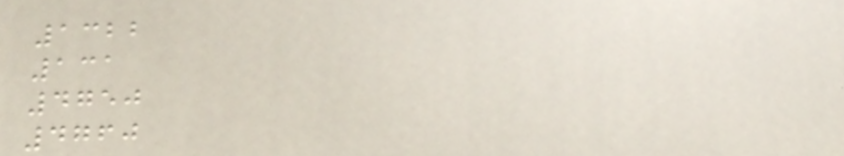1322
131
4750
4760
